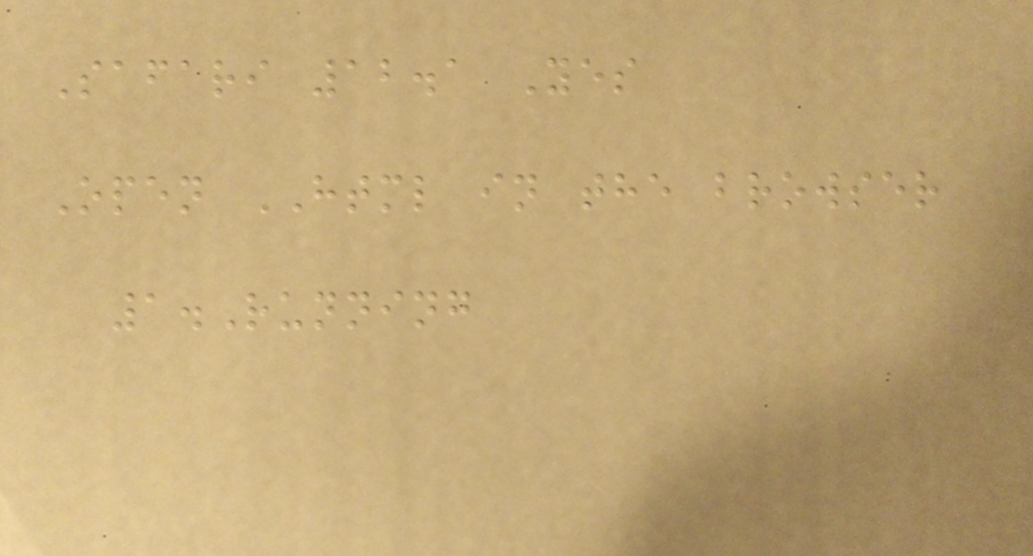Safari 12.1 Yes
Open HTML in the browser
1.Running
